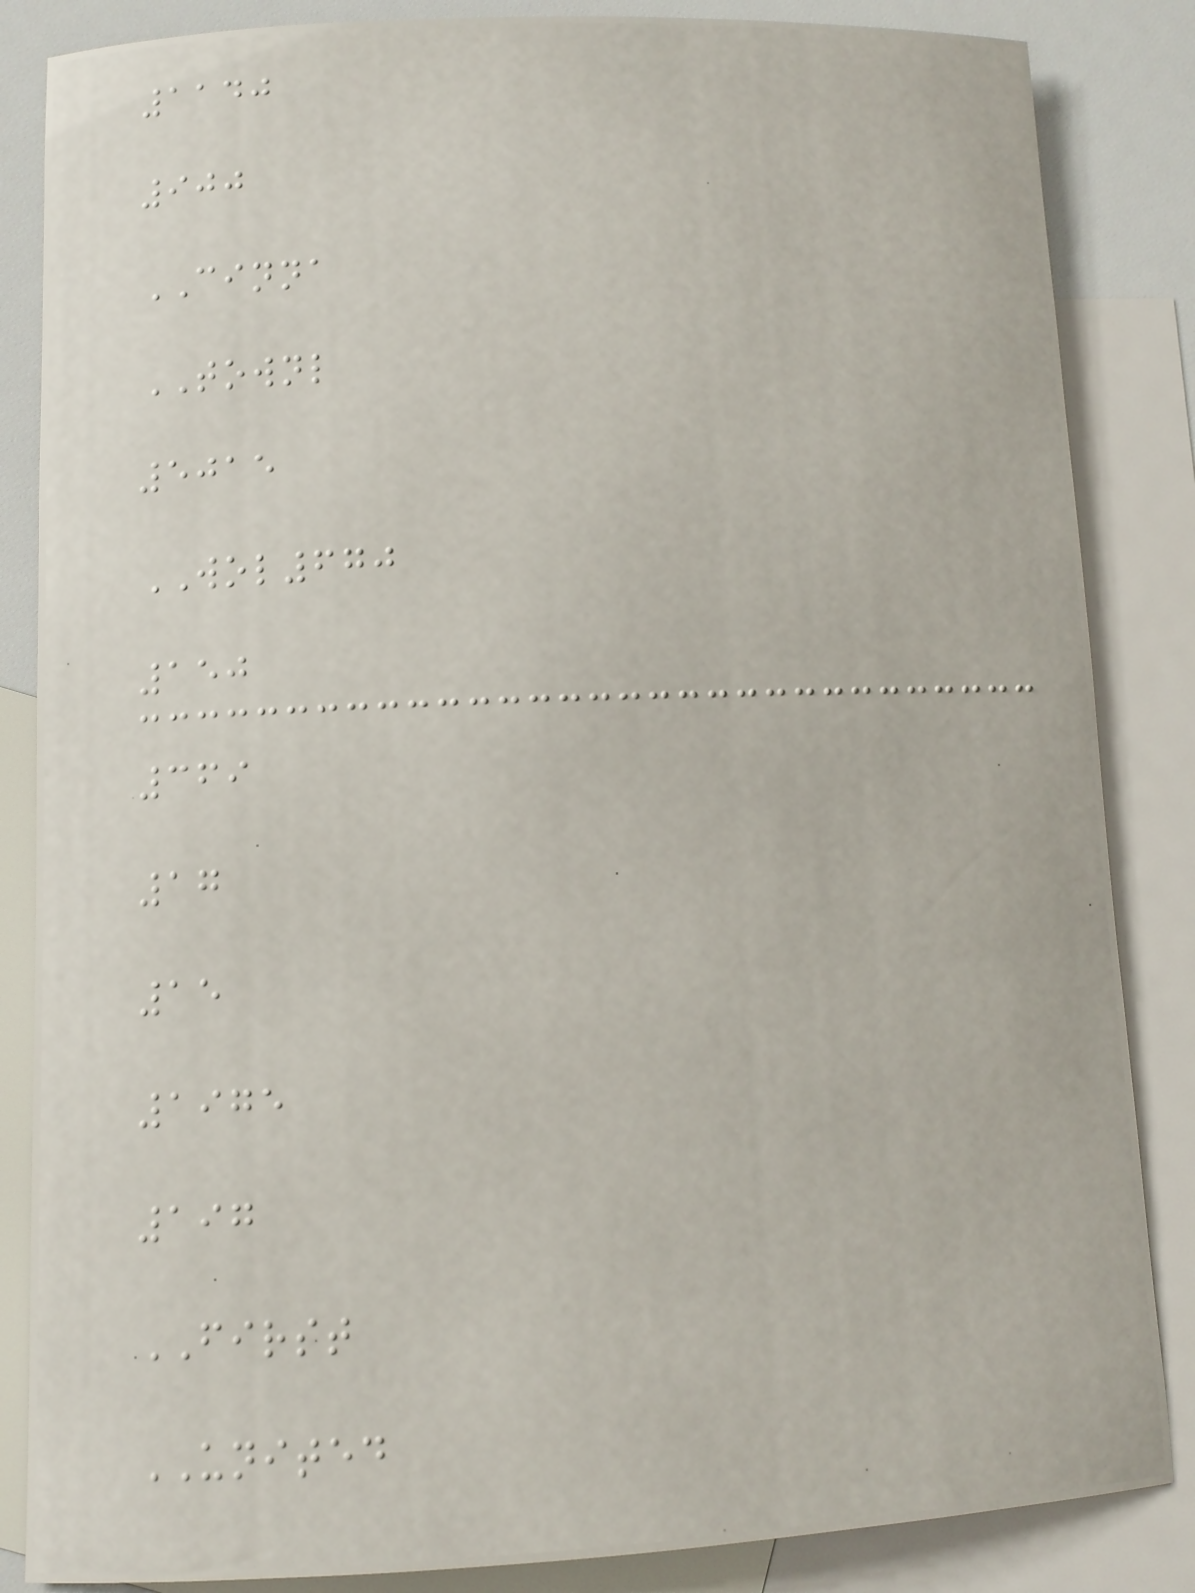1140
900
CINNA
TOWNL
5015
WOL670
150
369
17
15
1975
197
FIRST
UNITED
